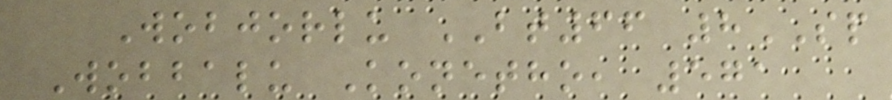Wobjorlu BT66 8SP
Wobbalu Konetho, 571
